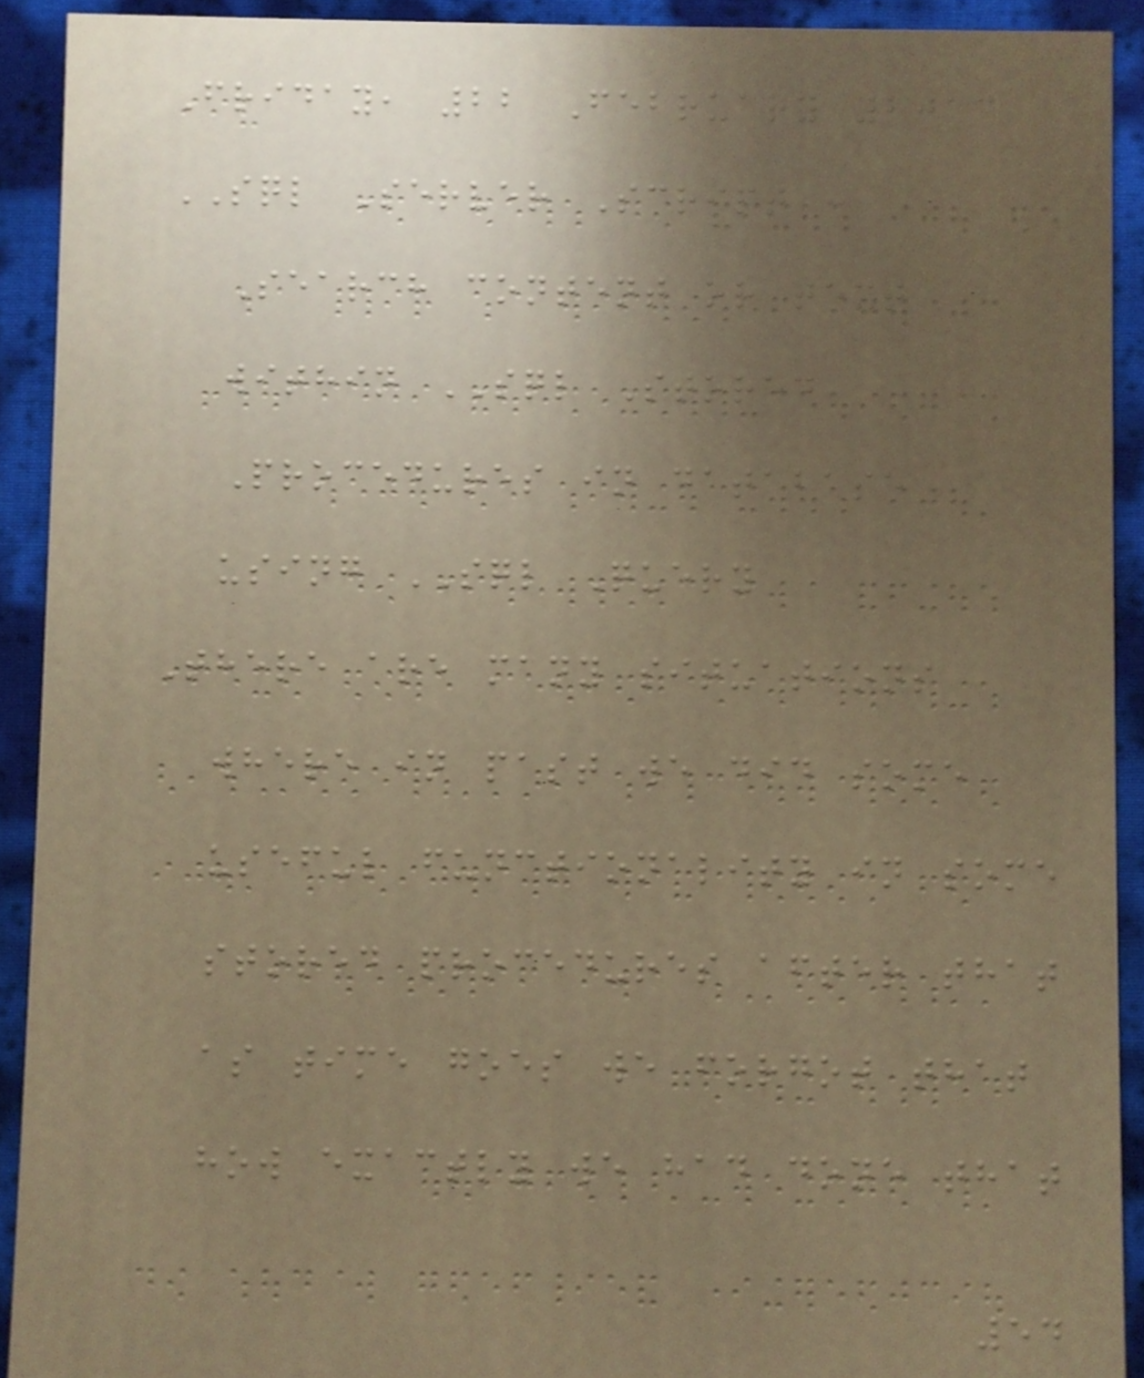Friday, 22 February 2013
SQL Server Script :
Search content or text
within SQL Stored
Procedures in database
using SQL Query
There are many situations
where in past we did some
useful functionality in some
stored procedures after that
as time goes we forgot that
how exactly we had done that
54
